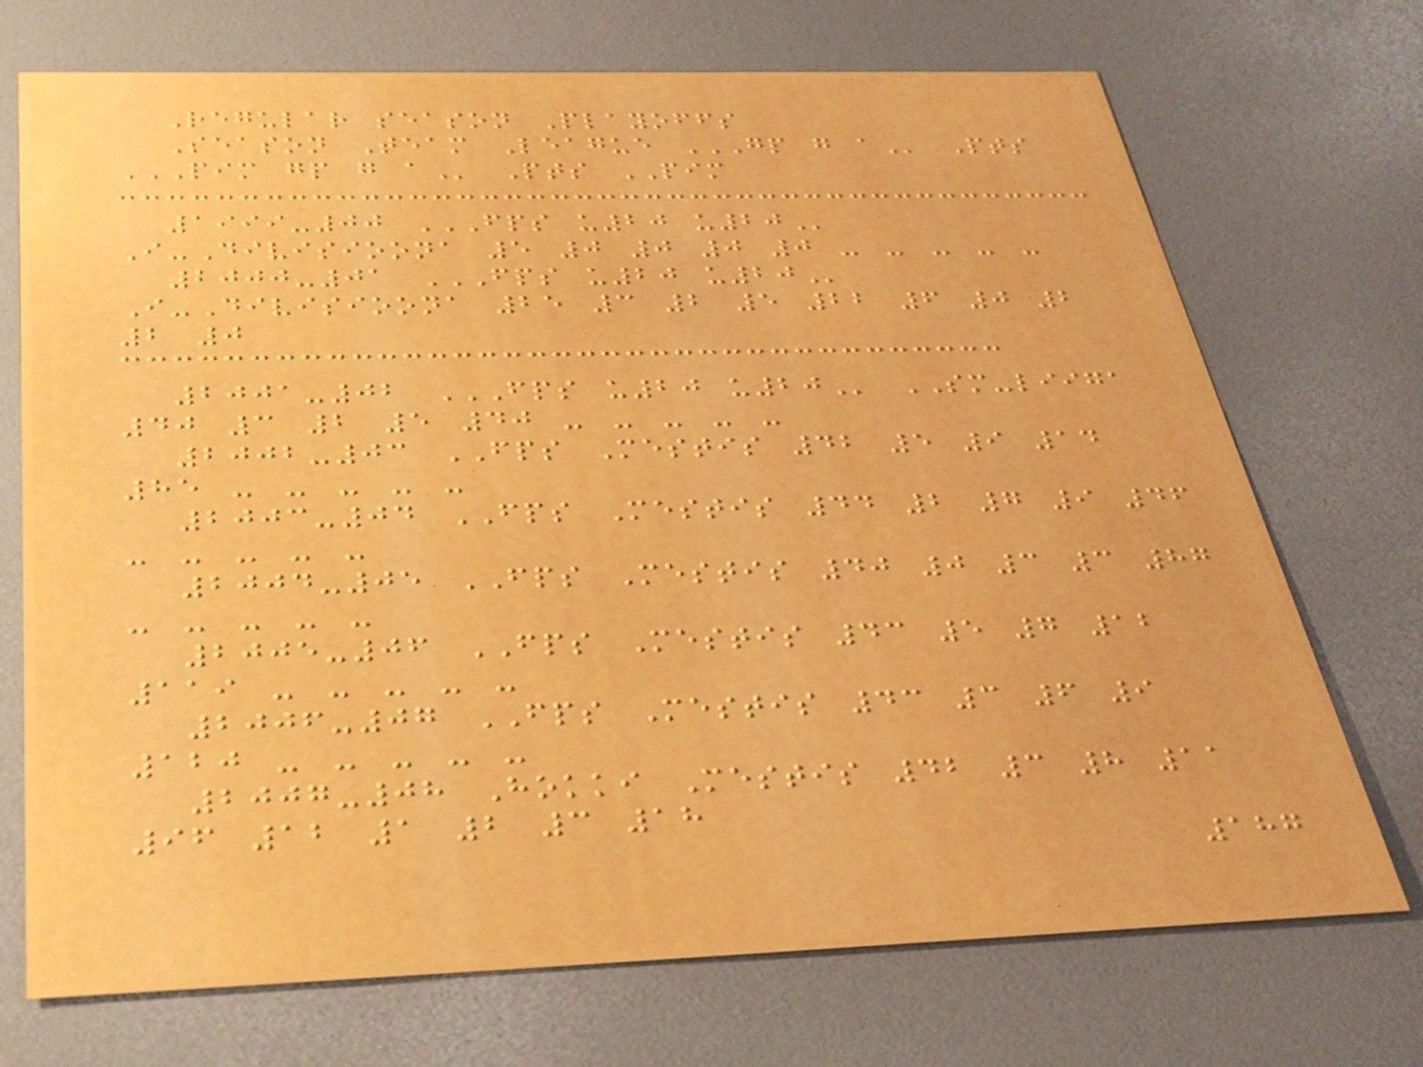Regular season Playoffs
Season Team League GP G A Pts
PIM GP G A Pts PIM
1999-00 FPS U20 U20
I-Divisioona 5 0 0 0 0 - - - - -
2000-01 FPS U20 U20
I-Divisioona 25 3 2 5 22 6 0 2
2 0
2001-02 FPS U20 U20 SM-liiga
40 3 2 5 40 - - - - -
2002-03 FPS Mestis 42 5 9 14
85 - - - - -
2003-04 FPS Mestis 44 2 7 9 46
- - - - -
2004-05 FPS Mestis 40 0 3 3 87
- - - - -
2005-06 FPS Mestis 43 5 7 12
119 - - - - -
2006-07 FPS Mestis 43 3 6 9
120 - - - - -
2007-08 Hokki Mestis 42 3 8 11
96 12 1 2 3 18
187
